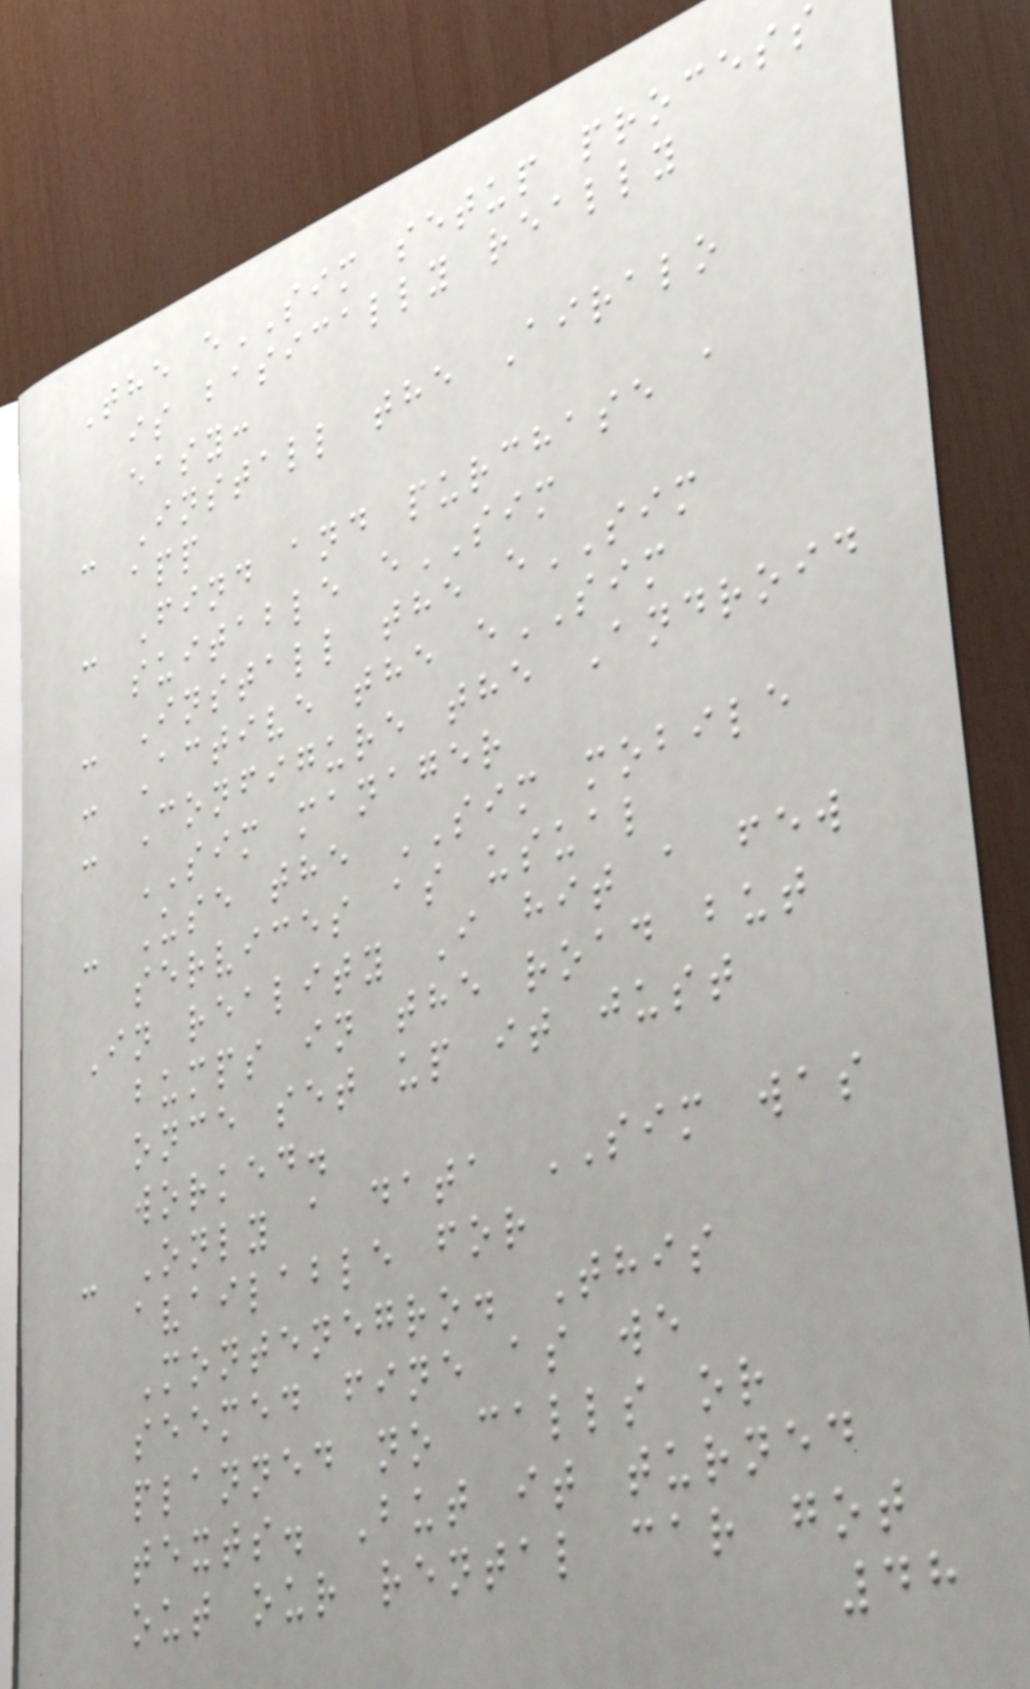The eSIM setup process
is basically really
easy:
- Install the Airalo
app
- Find and purchase a
suitable eSIM
- Install the eSIM
- Active the eSIM
- Configure the Android
SIM manager
- Use the SIM mobile
services as usual
In reality I hit a few
bumps in the road but
once set up it just
worked.
- Only a data SIM was
available for
Montenegro. This
seemed fine as we
planned no calls or
texts. But it turned
out our rental car got
48
